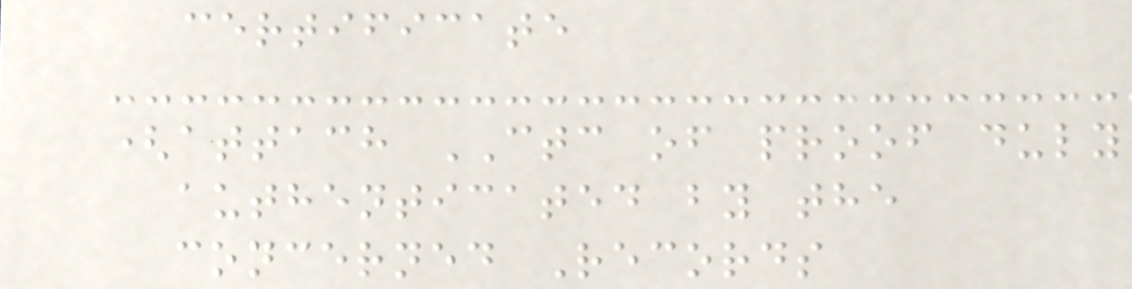certificate
(attach CTC of proof duly
authenticated by the
concerned Records
